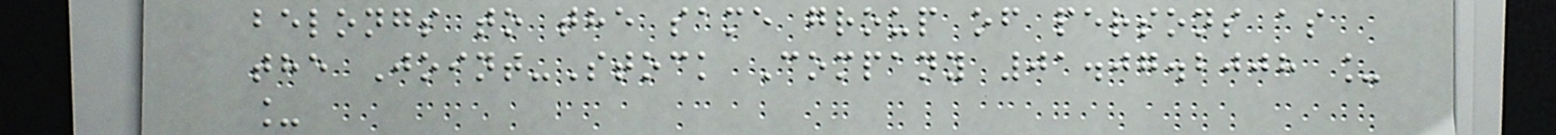belongs to the same group of persons as
the Joint-Stock Company 01.07.2008 _
_
